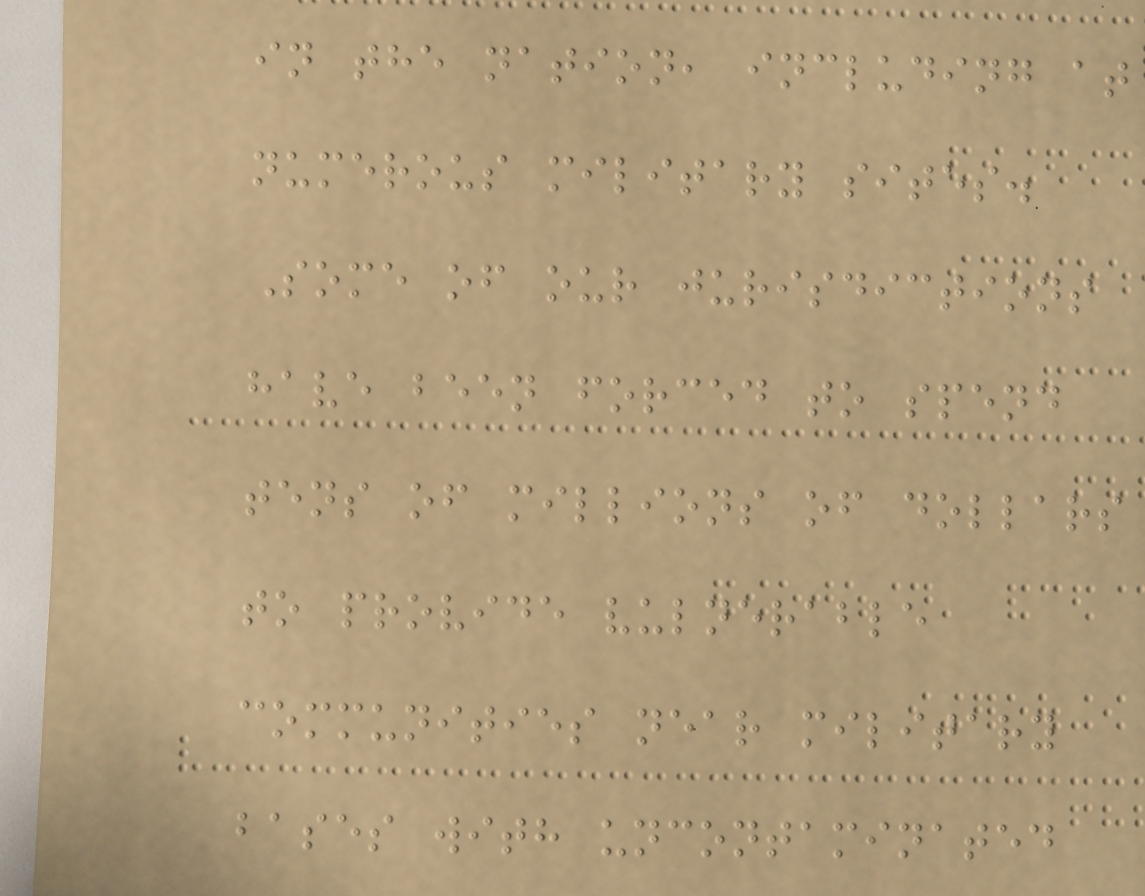in the nation, including at
numerous military sites.
Some of our jurisdictions
have been forced to spend
tens of millions of dollars
to provide vulnerable
communities near military
bases with uncontaminated
